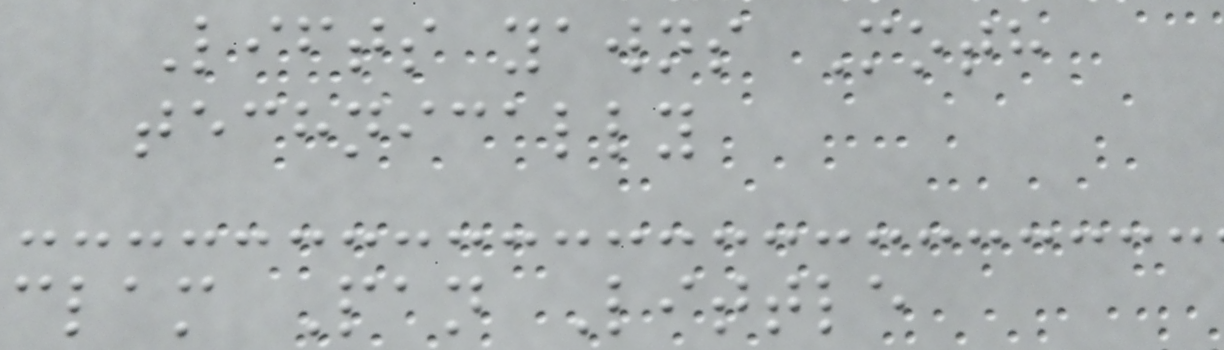Lifts yawns Moth
technically
clam Pan Little
